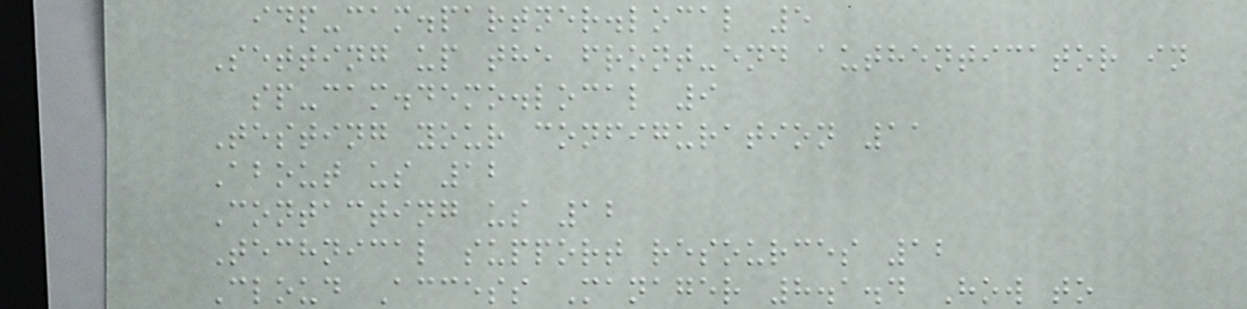idp-cam.partner.local 5
Setting up the front-end authenticator in
sp-cam.demo.local 9
Testing your configuration 11
About us 12
Contacting us 12
Technical support resources 12
Cloud Access Manager 8.1.4 How to
